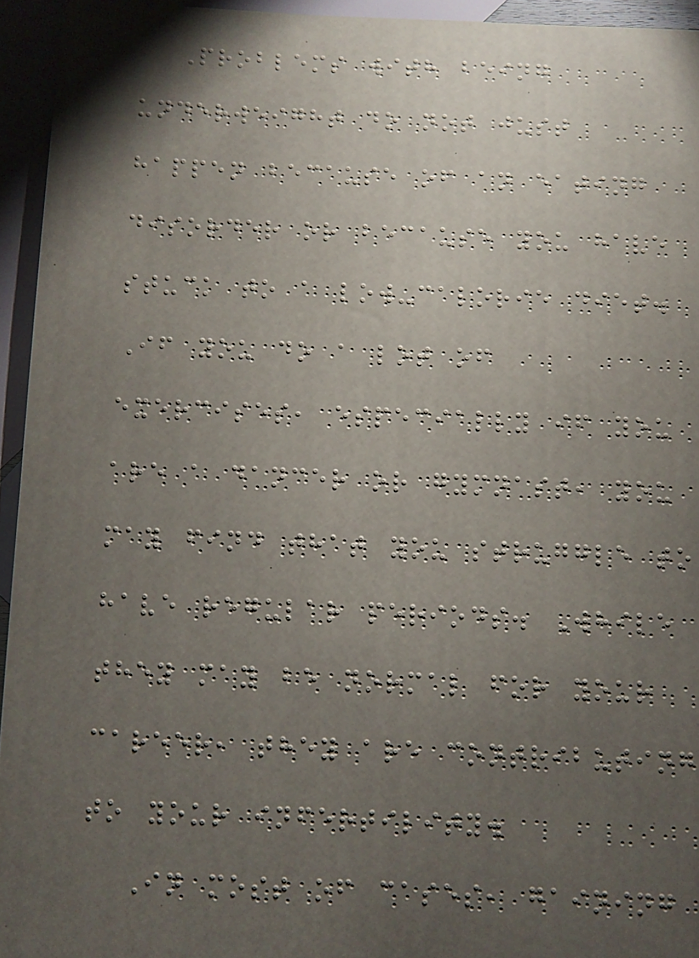Problems with being
underweight do not just
happen because of an eating
disorder or because you have
stuck to a low-calorie diet.
If you do a lot of
exercises, especially if you
are a dancer or gymnast, you
may find that you struggle to
have regular periods. While
they may be normal for your
career, they are contributing
to your infertility.
In most of cases, gaining
